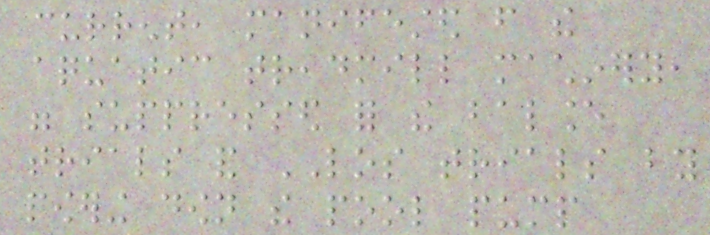current, manifested from the
aquatic treadmill machinery,
were suppressed for the balance
trials and LOS trials by
powering down the pool pump
